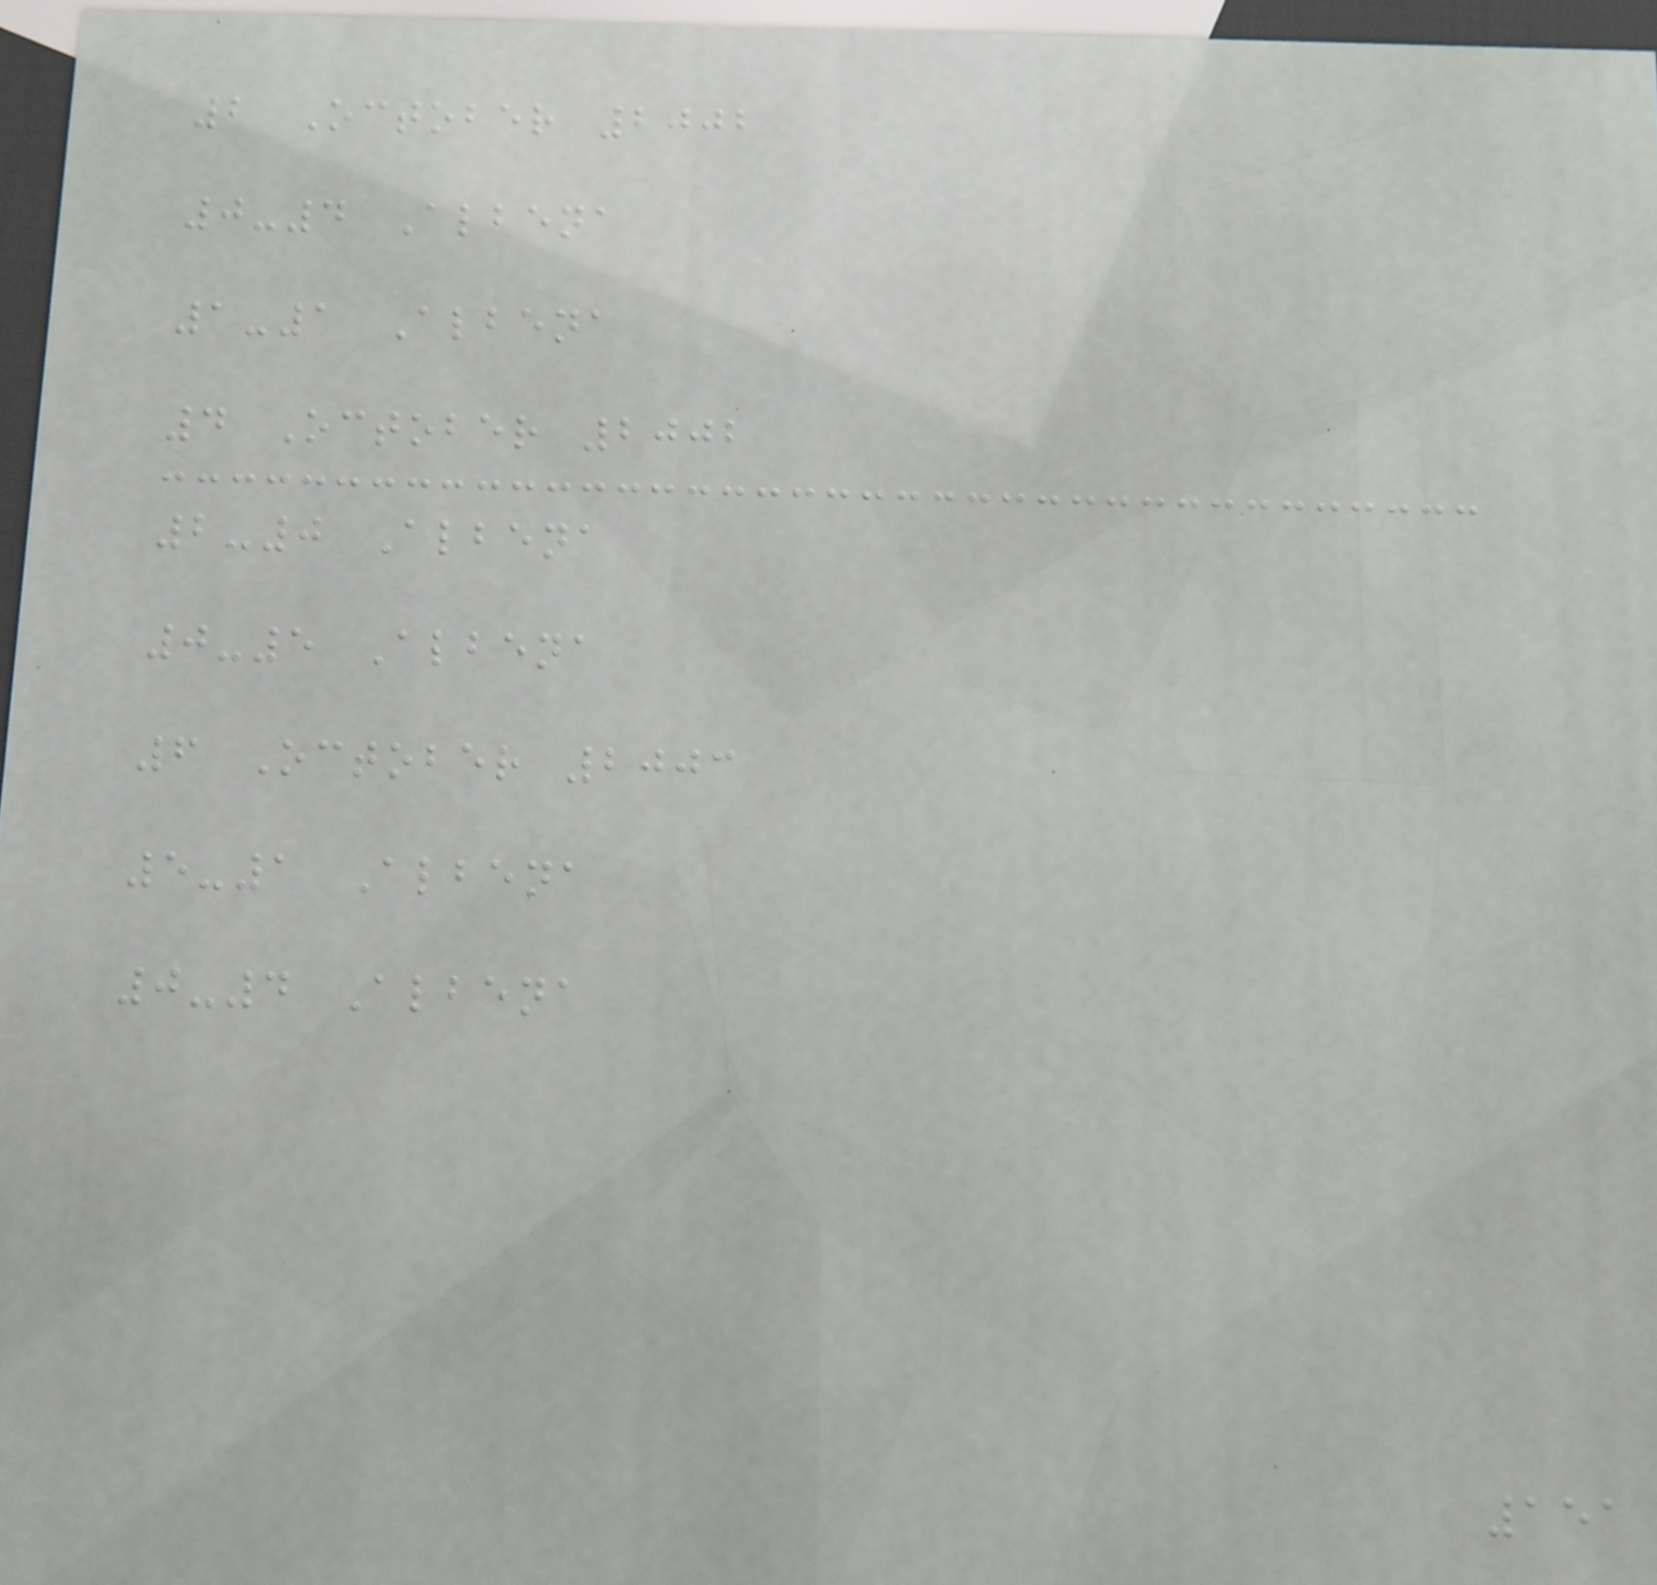2 October 2002
0-4 Albena
1-1 Albena
4 October 2002
2-0 Albena
0-5 Albena
6 October 2003
5-1 Albena
0-4 Albena
151
